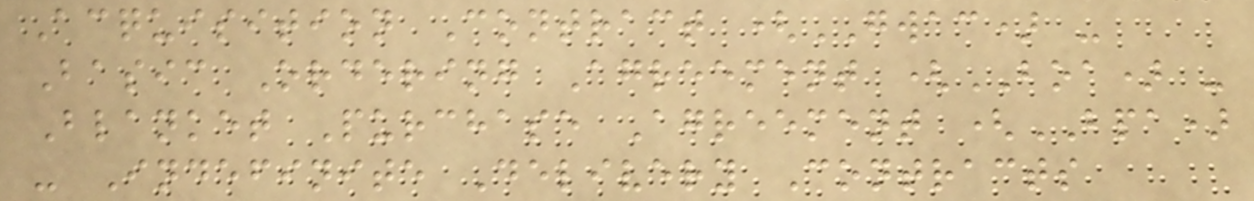Acquisition Contract (GWAC) -
Basic Ordering Agreement (BOA) -
Blanket Purchase Agreement (BPA)
- Indefinite Delivery Contracts
